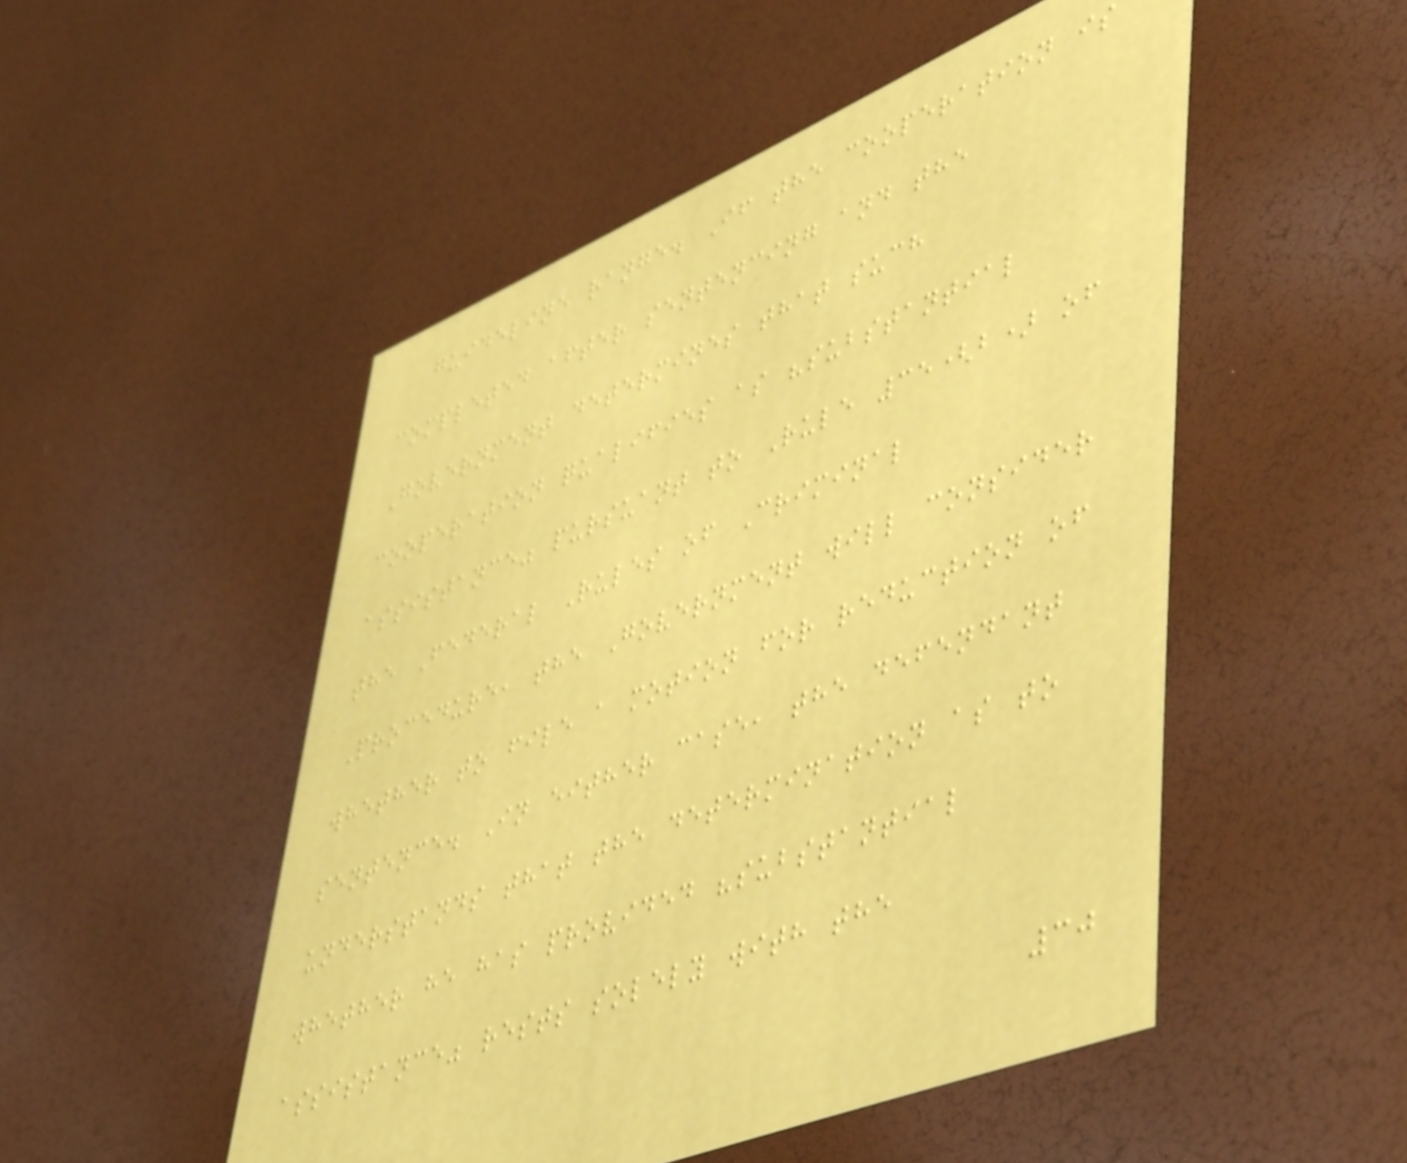guideline range. If the cooperation is
completed after sentencing and the
Government determines that such
cooperation qualifies as "substantial
assistance" pursuant to Rule 35(b) of
the Federal Rules of Criminal
Procedure, the Government will consider
whether to file a motion for reduction of
sentence. In either case, the defendant
understands that the determination as to
whether he has provided "substantial
assistance" rests solely with the
30
